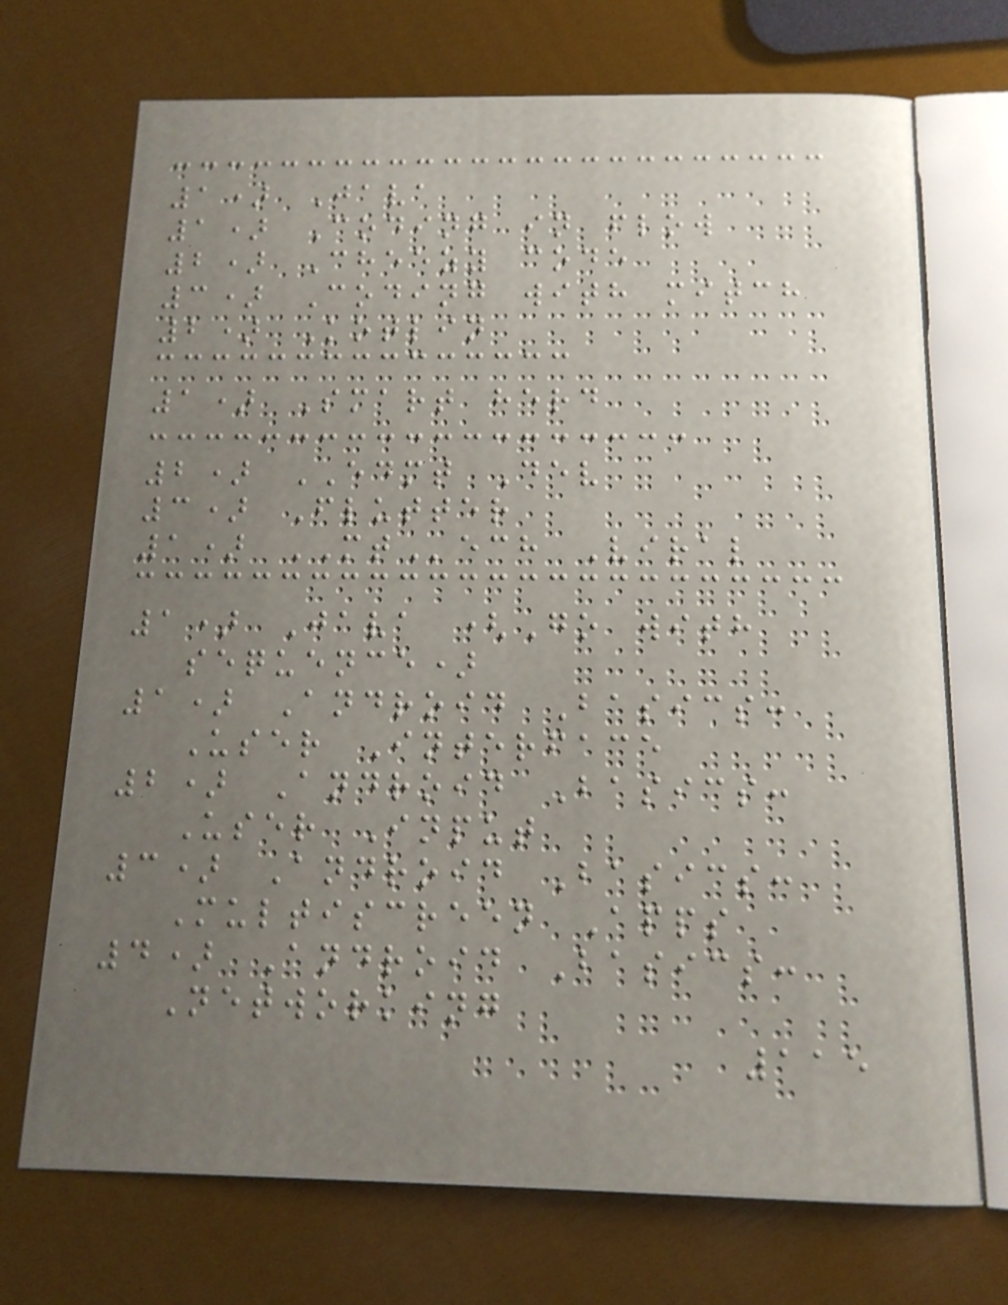1) Java
1) Coding in flow
2) Cheezy code
3) Coding with mitch
2) Kotlin
1) Smart herd
2) EDMT Dev
3) Flutter
1) MTech Viral
1) Java (Go with
sequence)
1) Android Basics:
User Interface
2) Android Basics:
User Input
3) Android Basics:
Multiscreen Apps
4) Android Basics:
Networking
115
